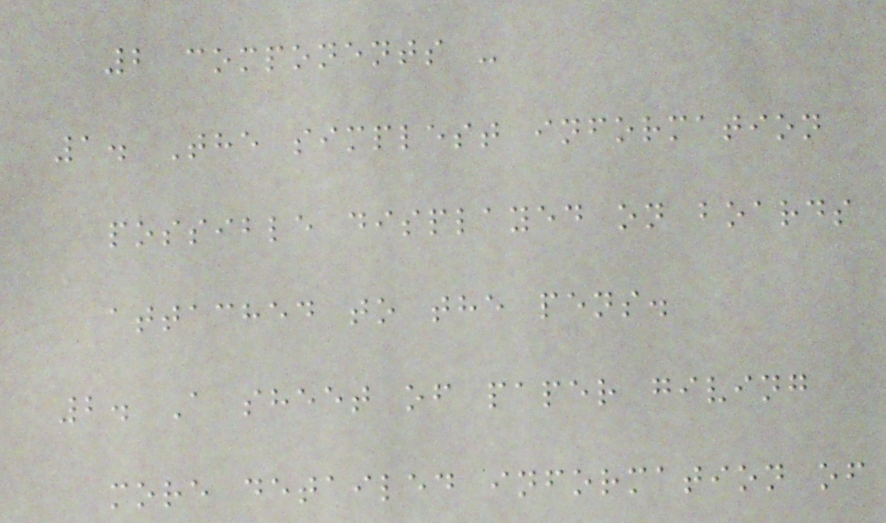2 components -
1. The simplest information
possible displayed on boards
attached to the pens.
2. A sheet of paper giving
more detailed information of
